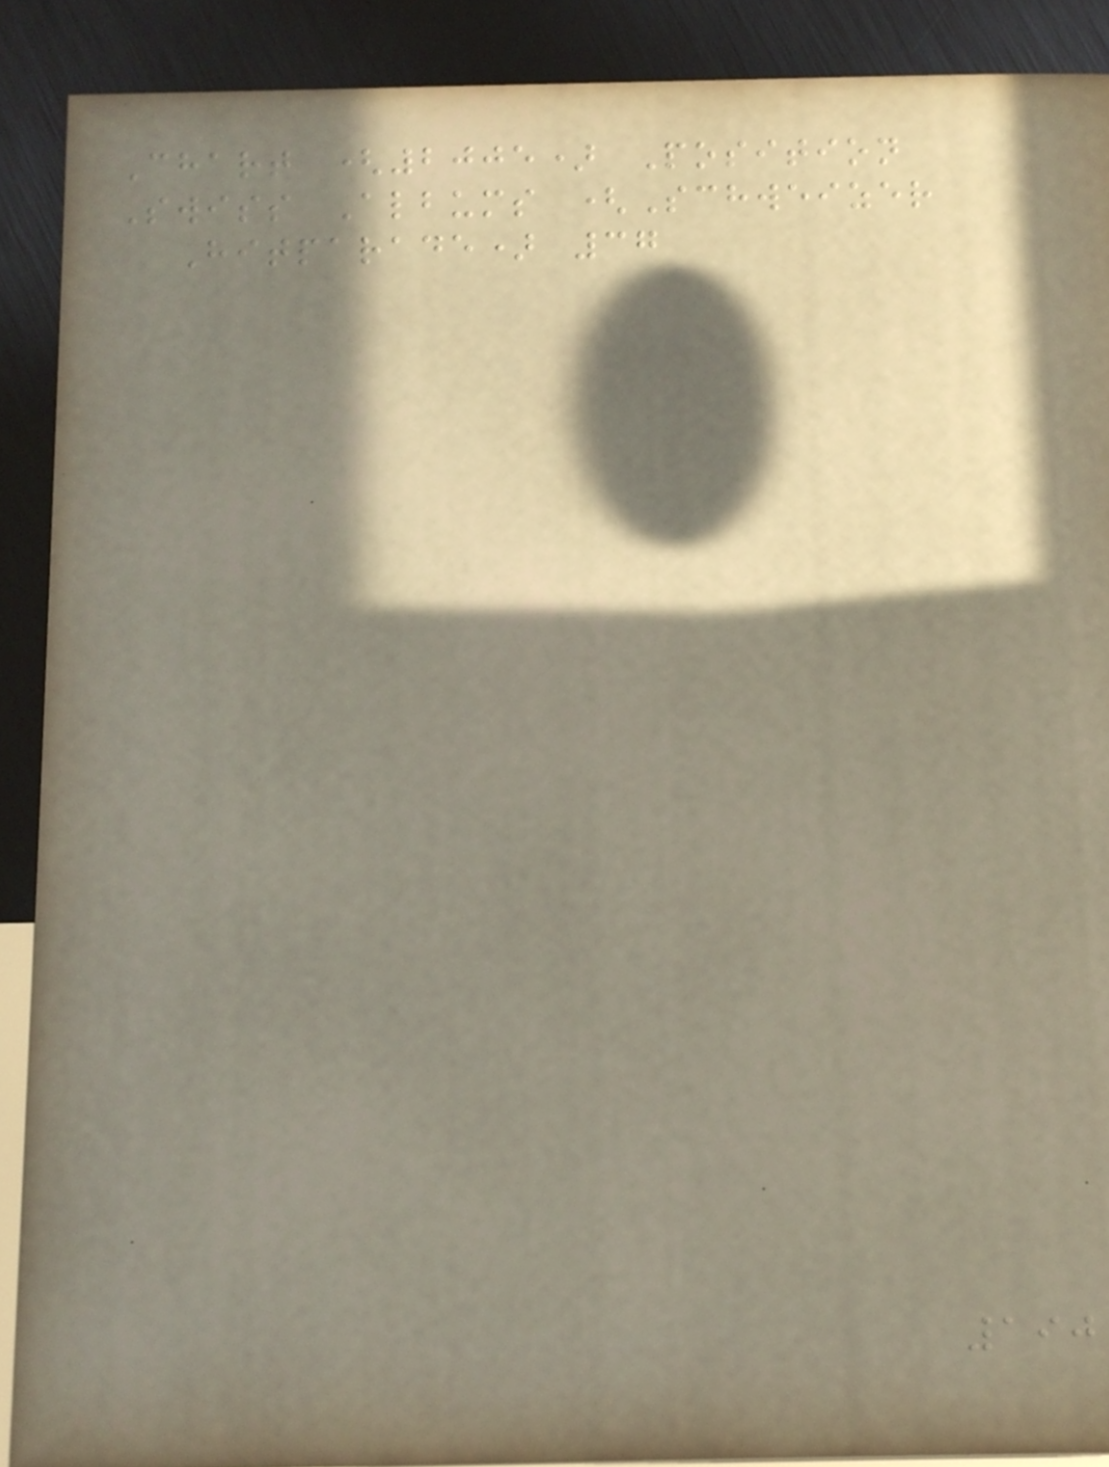Chart (2005) Position
Swiss Albums (Schweizer
Hitparade) 37
190
